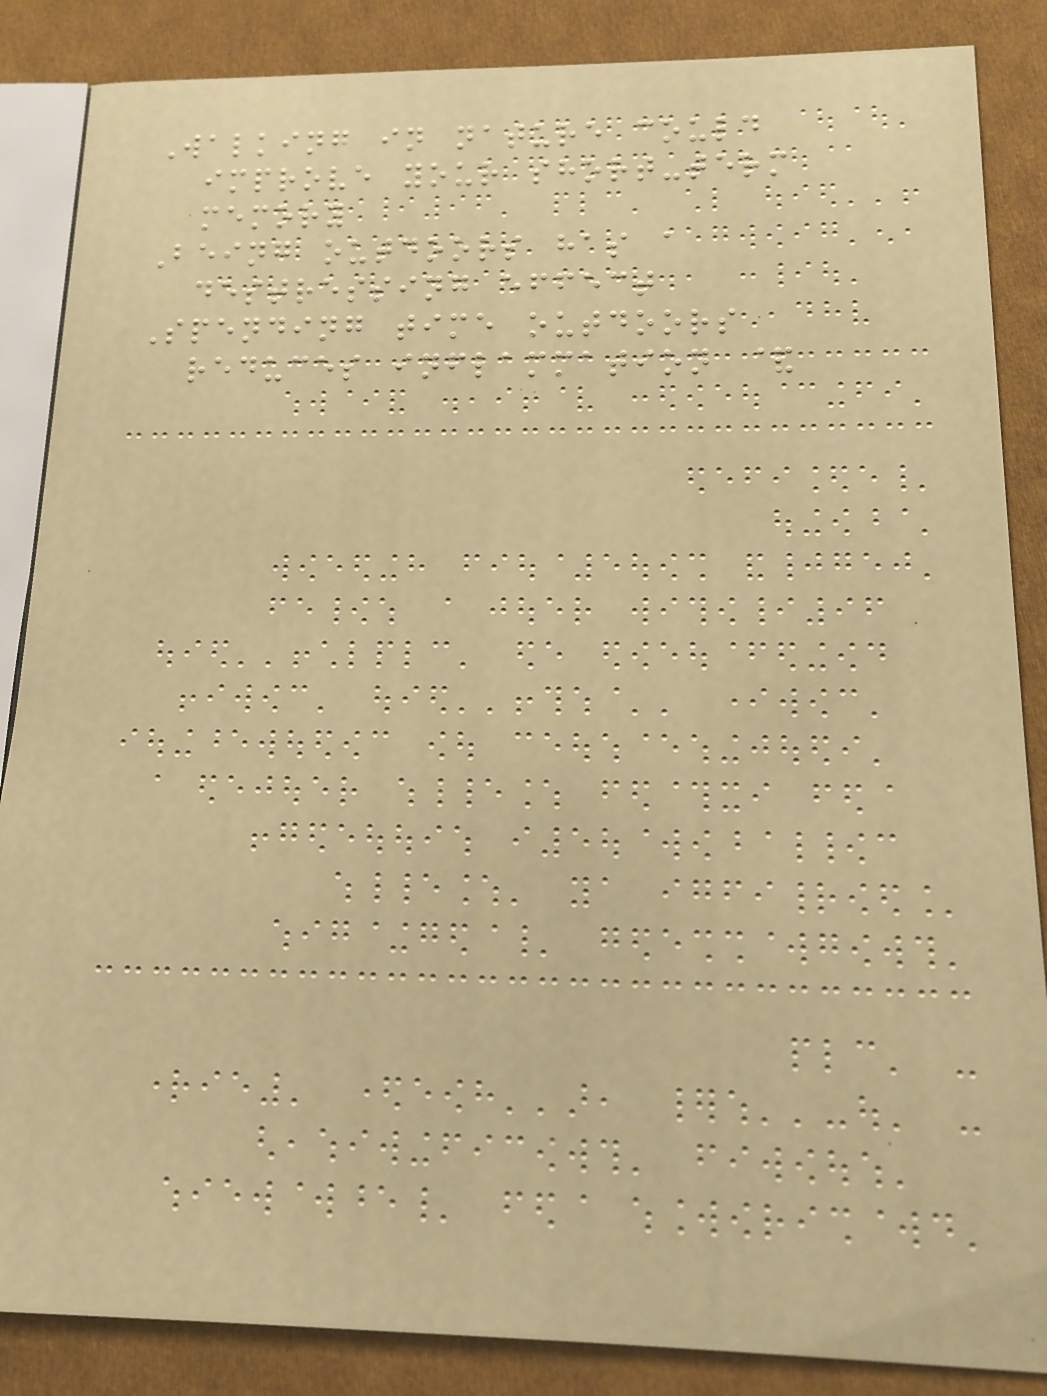Walking in nature could
improve your short-term
memory
Being outdoors has a
destressing effect
Spending time outdoors
reduces inflammation &
